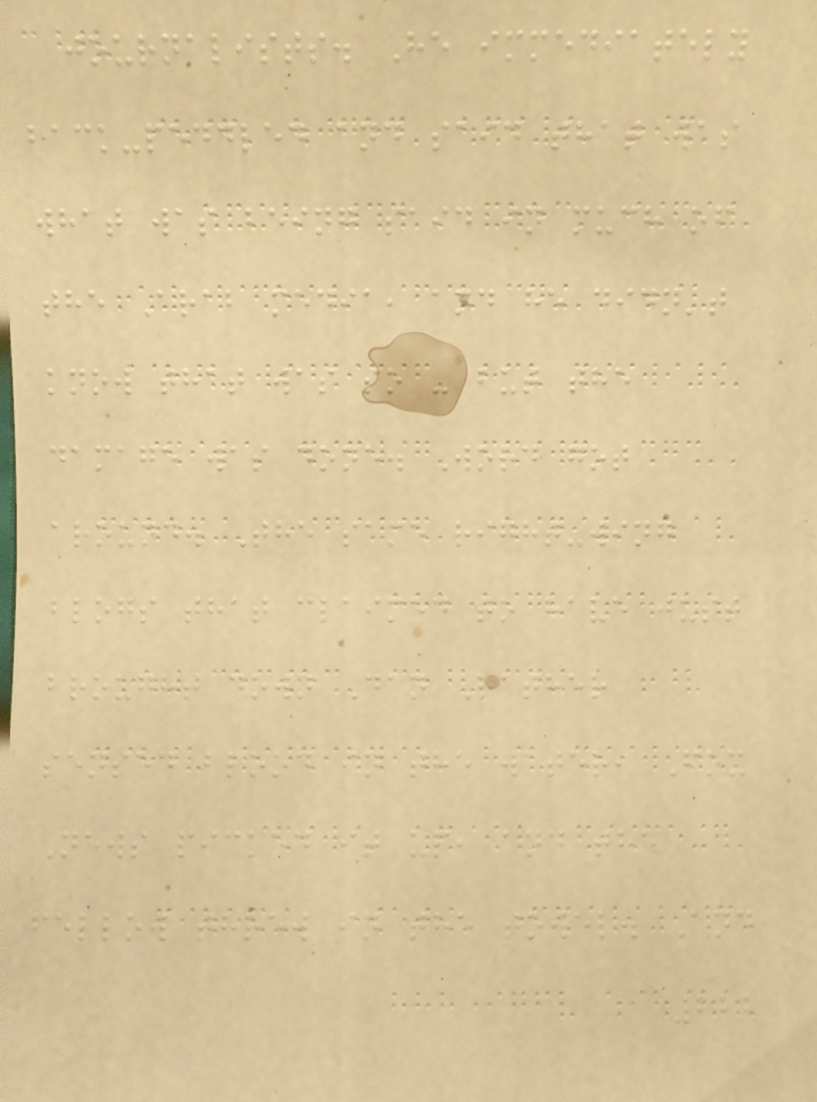journalists. He immediately
back-peddled and said that was
what was being said in much of
the Arab media, and he didn't
know that was so - but the
damage was done. Word got
around. The same right-wing
blogs that claimed to have just
brought down Dan Rather
sensed blood in the water, Fox
News picked it up, and the
fellow threw in the towel. And
222
